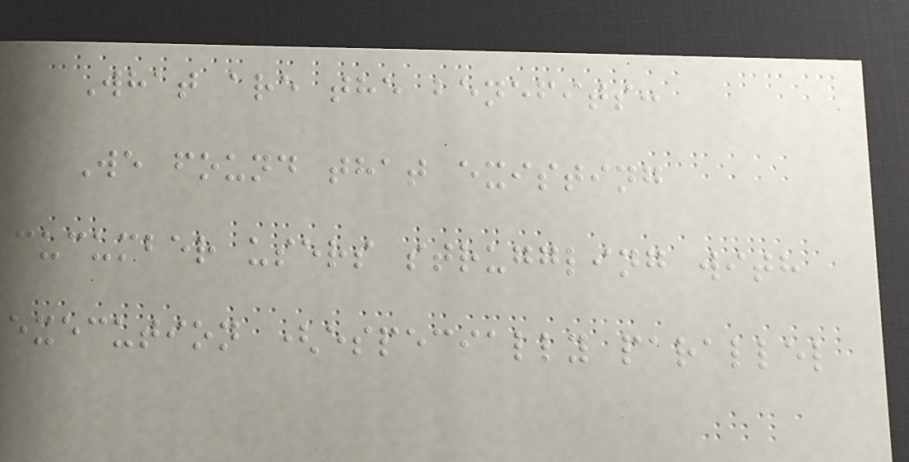What are the benefits:
We found that existing
cucumber users struggling with
execution (especially parallel
